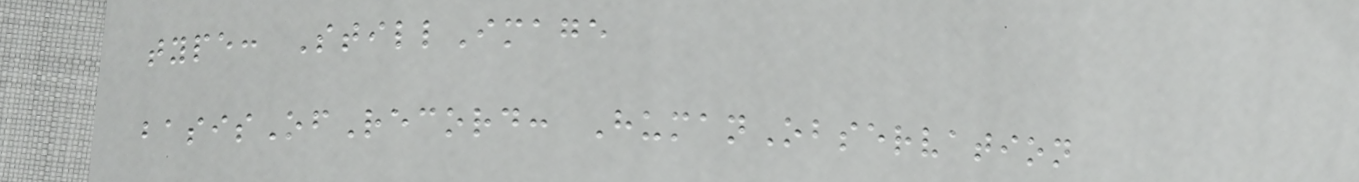type: StillImage
basisOfRecord: HumanObservation
